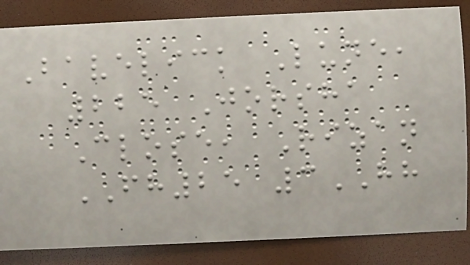Bavelick Lune,
225 Jorsha
Close, Rizan
FH25 3HH
